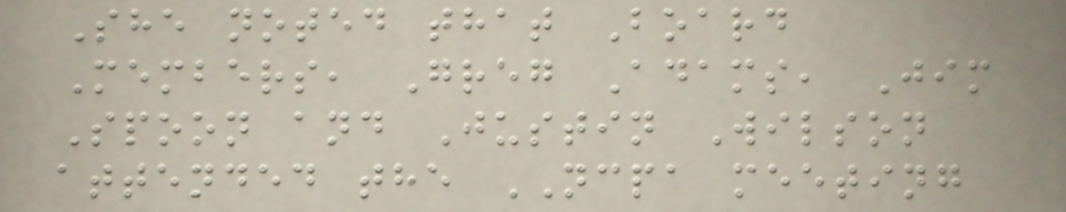She noted that Board
Members, Greg Adams, Jim
Spoon and Justin Wilson
attended the NCPA meeting
